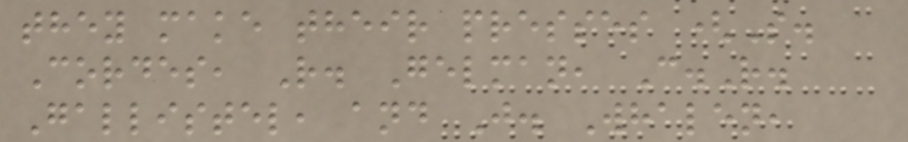they make their presses (S.
Cordes, R. Gelman, C.R.
Gallistel, and J. Whalen,
